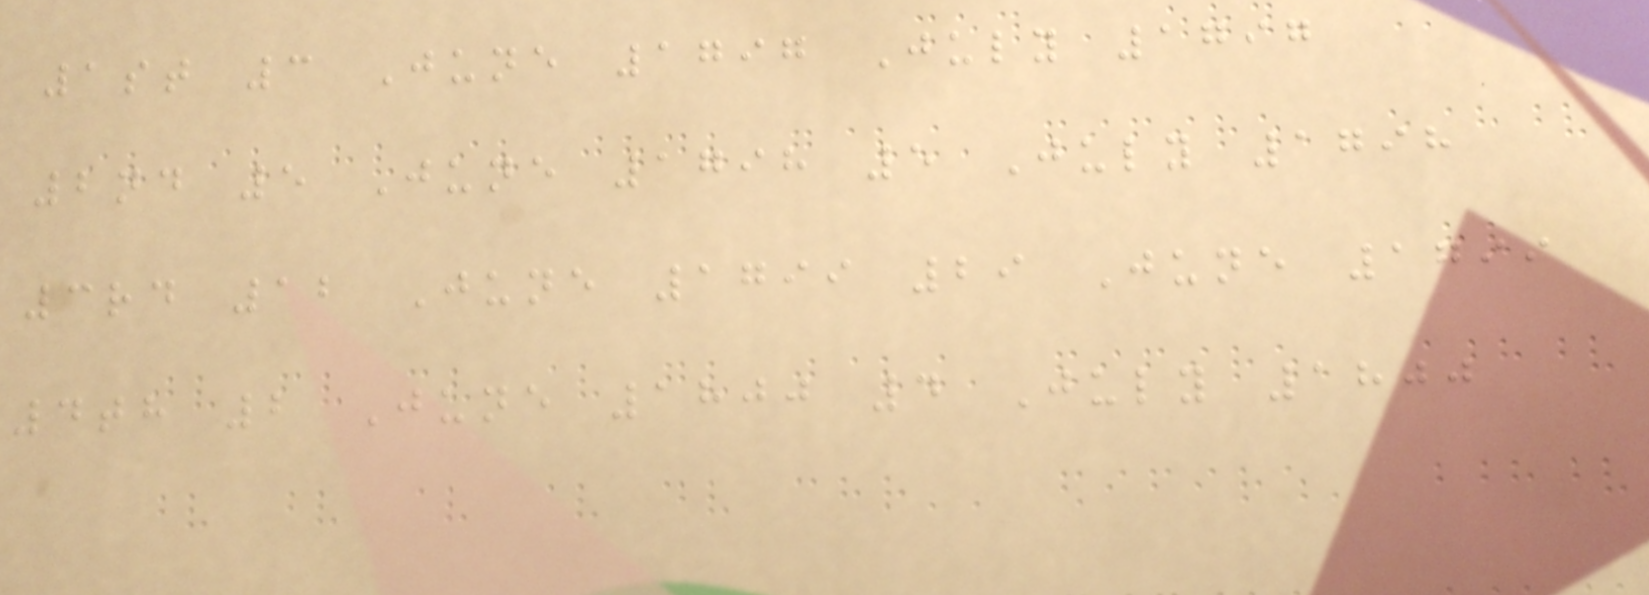1st 3 June 1797 July 1797
2nd 5 June 1798 5 July 1798
3rd 12 June 1799 29 June 1799
4th 2 June 1800 4 July 1800
